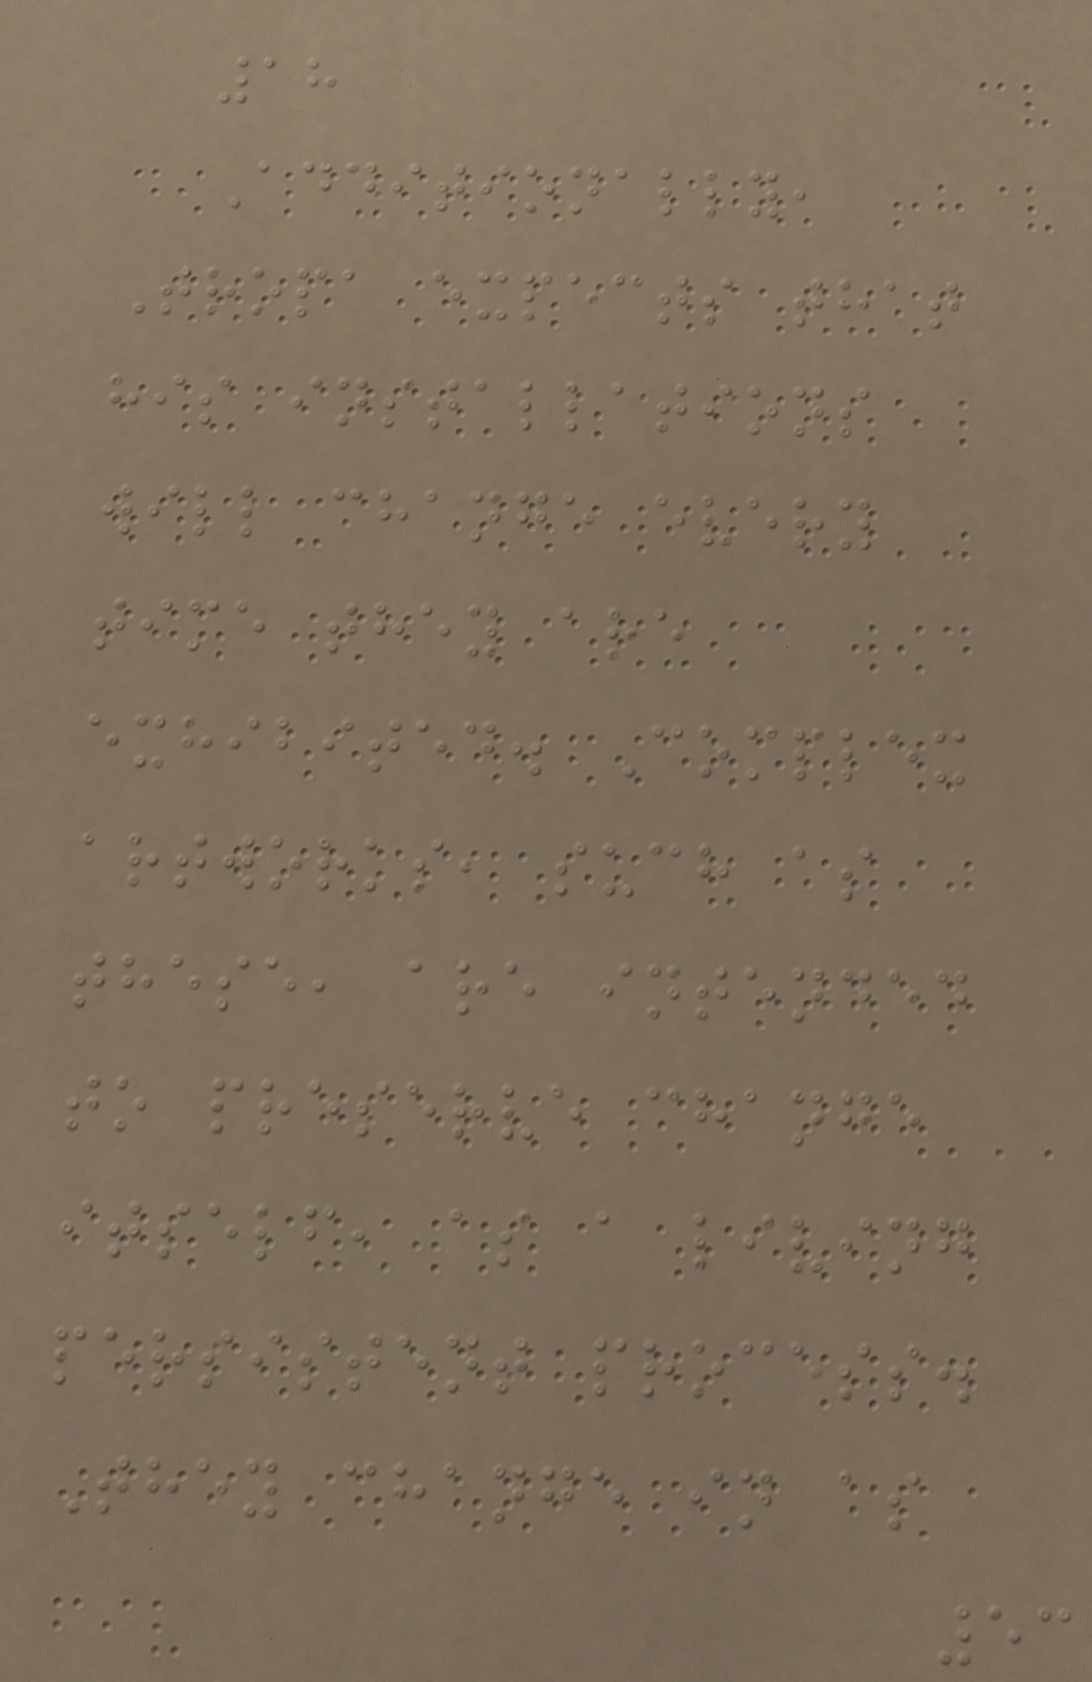18
Additionally,
Tropa expects that
his installations
will change every
time they are
exhibited. Complex
artworks, such as
these, are intended
to preserve change
itself, as a living
persistent process.
They change in as
53
